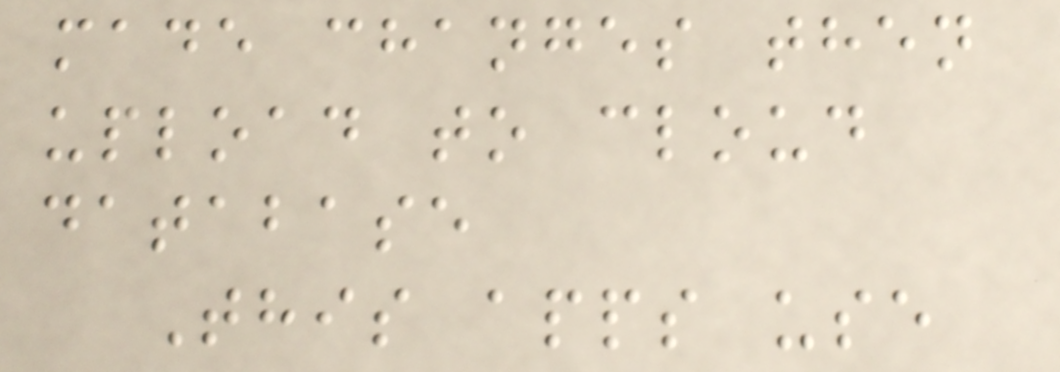made changes then
upload to cloud
database
This apps use
